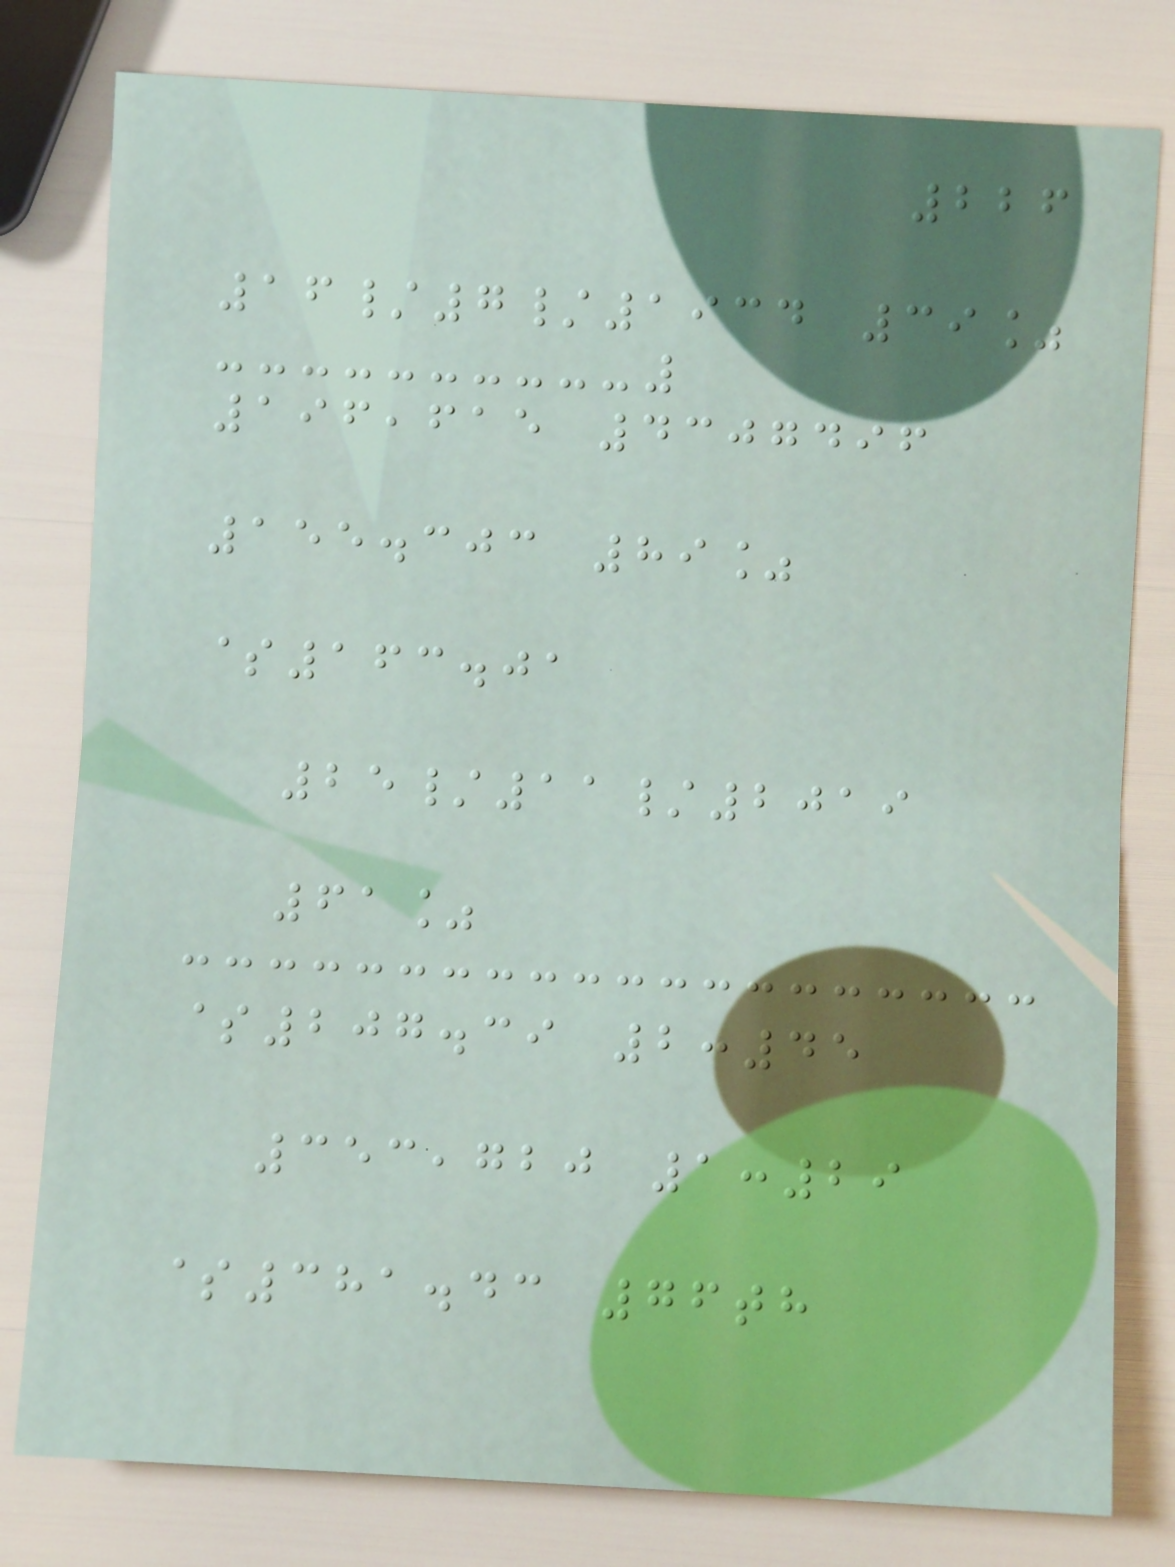226
16/7/1934 39%
196,615 4307496
155.303 89%
$163.01
25/11/2019
61%
$207.39 2:45
353,720 1:29
$381.43 76th
